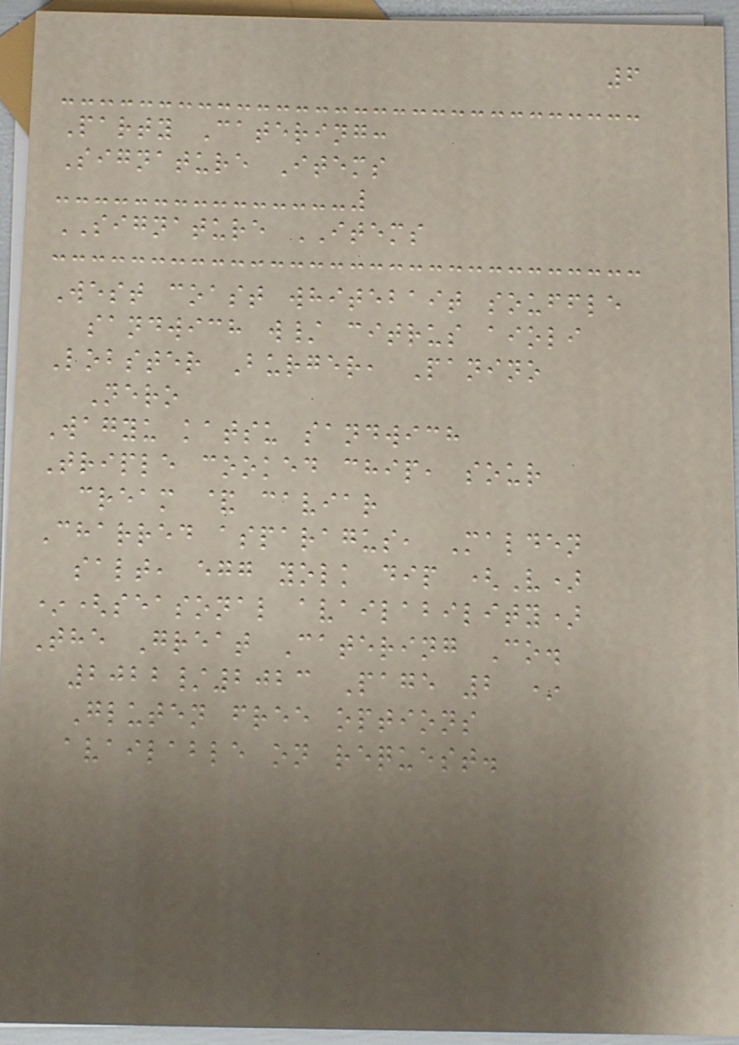6
Party Catering:
Signature Items
SIGNATURE ITEMS
West coast whitebait souffle
sandwich w/ citrus aioli
Lobster Burger, Panino
Nero
Wagyu katsu sandwich
Triple cooked chip, sour
cream & caviar
Charred asparagus, Malden
salt, egg yolk dip (V)
*(seasonal availability)
The Great Catering Co.
2022/2023 Page 2 *
Gluten free options
available on request.
